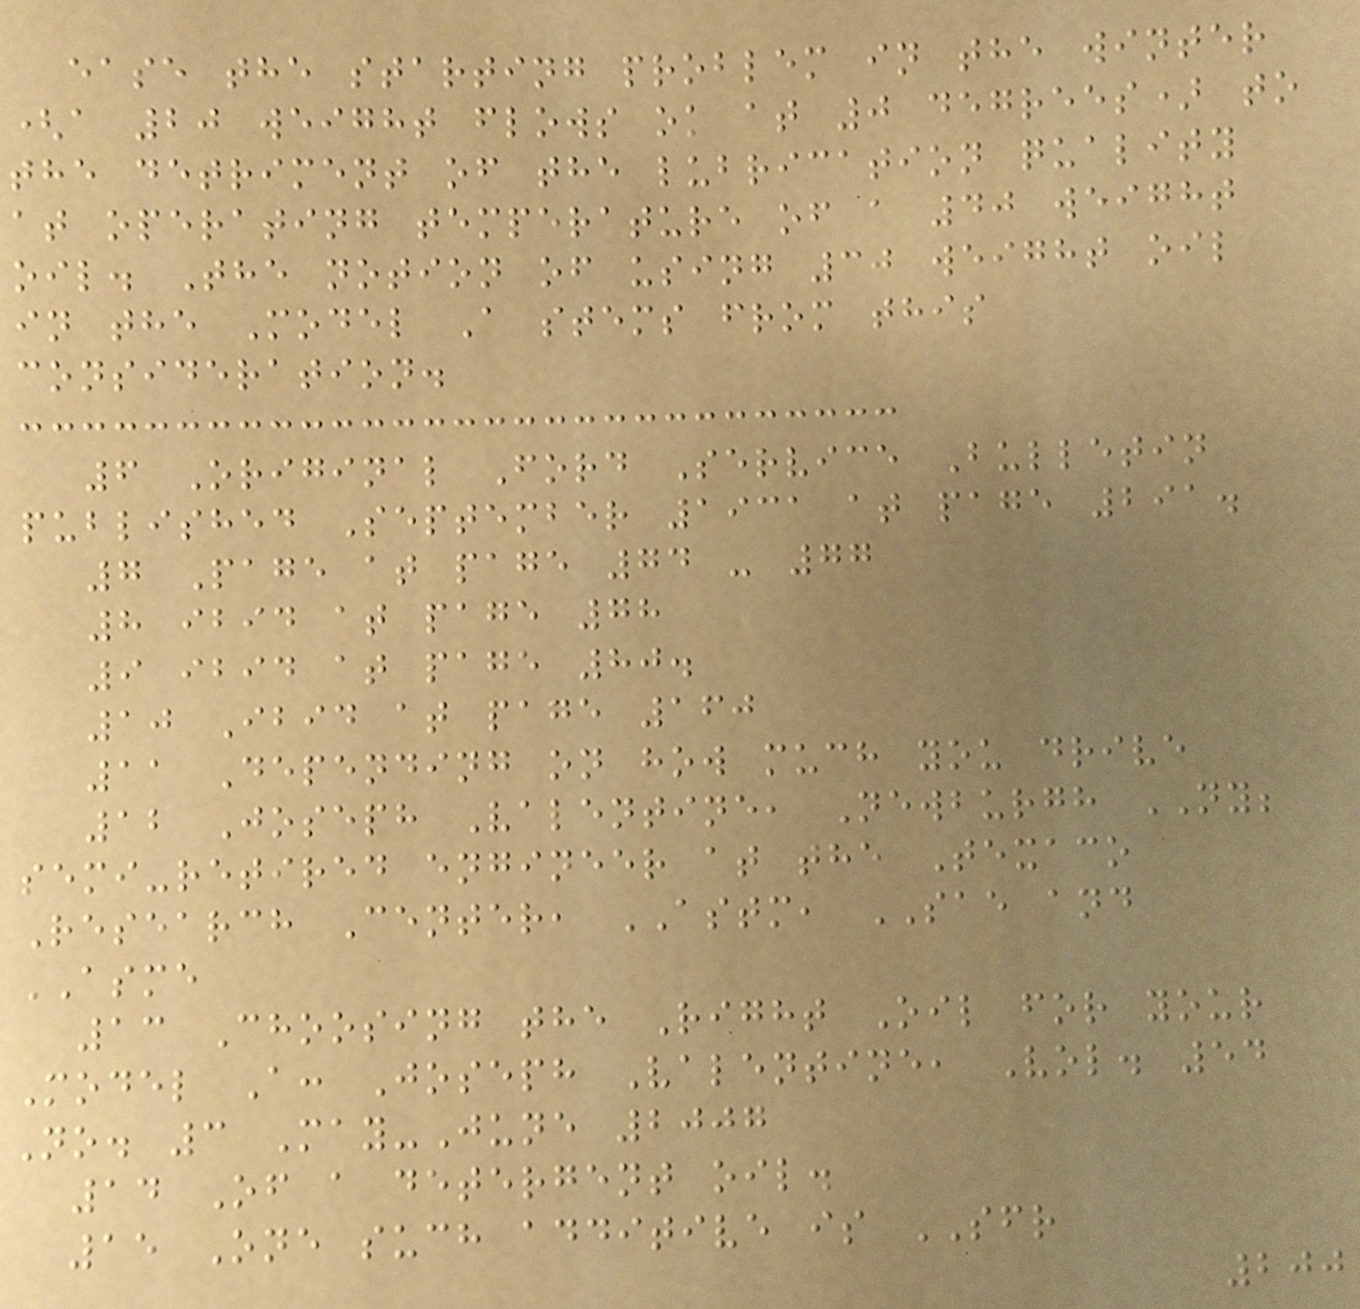ease the starting problem in the winter
(a 20 weight flows ok at 0 degrees) to
the detriment of the lubrication quality
at operating temperature of a 40 weight
oil. The notion of using 30 weight oil
in the Model A stems from this
consideration.
6 Original Ford Service Bulletin
published September 1931 at page 291.
7 Page at page 74 - 77
8 ibid at page 78
9 ibid at page 80.
10 Ibid at page 160
11 Depending on how much you drive
12 Joseph Valentine, Newburgh NY;
semi-retired engineer at the Texaco
Research Center, ASTM, SAE and
ASME
13 Choosing the Right Oil for your
Model A: Joseph Valentine, Vol. 54
No. 3 May-June 2007
14 Of a detergent oil.
15 One such additive is SFR
200
